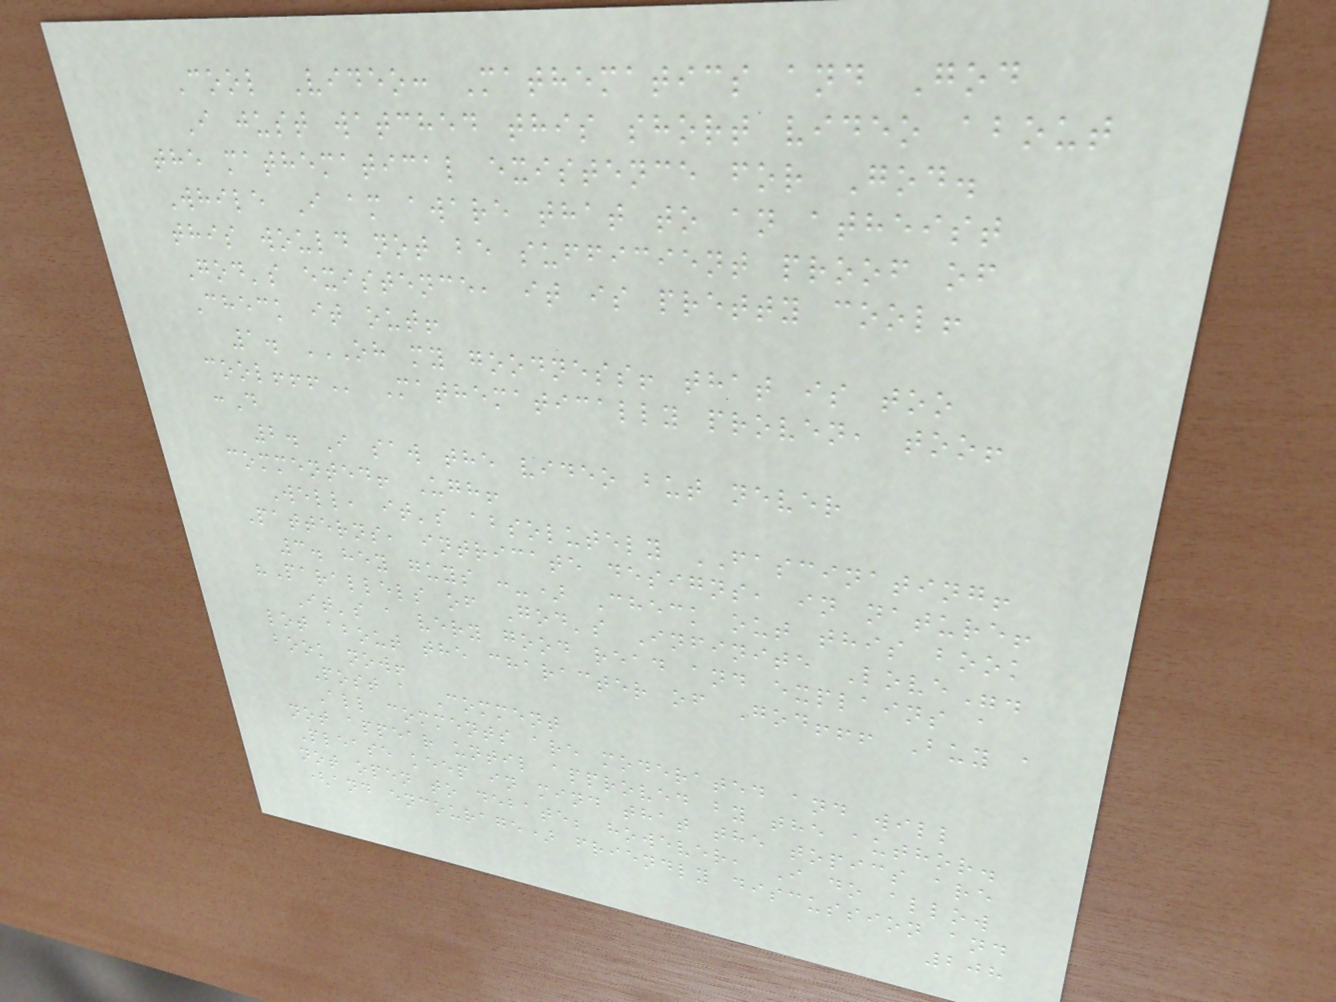Cool Video: Mathematics and God
I just watched this short video about
the mathematical existence for God.
While I am aware that to an atheist
this would not be sufficient proof of
God's existence, it is pretty cool!
Check it out!
1. OH MY GOODNESS! THAT IS TOO
COOL!!! Mathematically proven, too!
:D
2. I saw the video but never
commented! Ugh!
Well, it's absolutely FASCINATING!
Patterns, intricate designs, in nature!
3. hey guys :-) Check out this book
"Parallels of God's Infinite Love".
It's a very good read and explains a
lot about the character of God!!! Buy a
book now!
Post a Comment
All comments are moderated and will
not appear until approved by the author.
Please keep in mind that the topics are
not open to debate; however, I do allow
(and encourage) friendly discussion and
208
